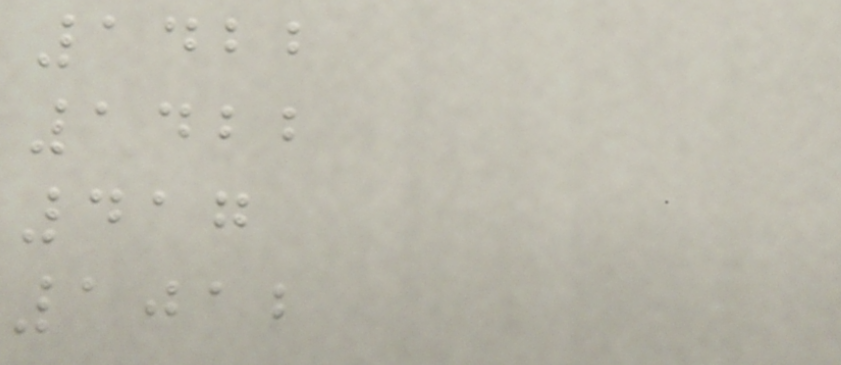1422
1422
417
1012
